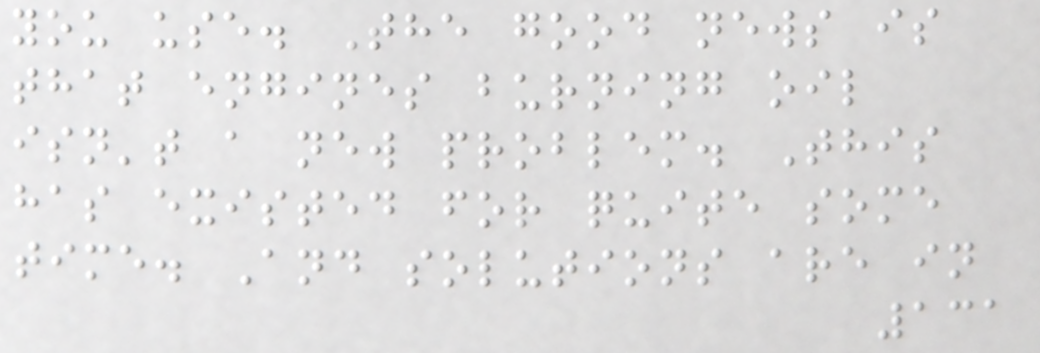you use. The good news is
that engines burning oil
isn't a new problem. This
has existed for quite some
time. And solutions are in
131
